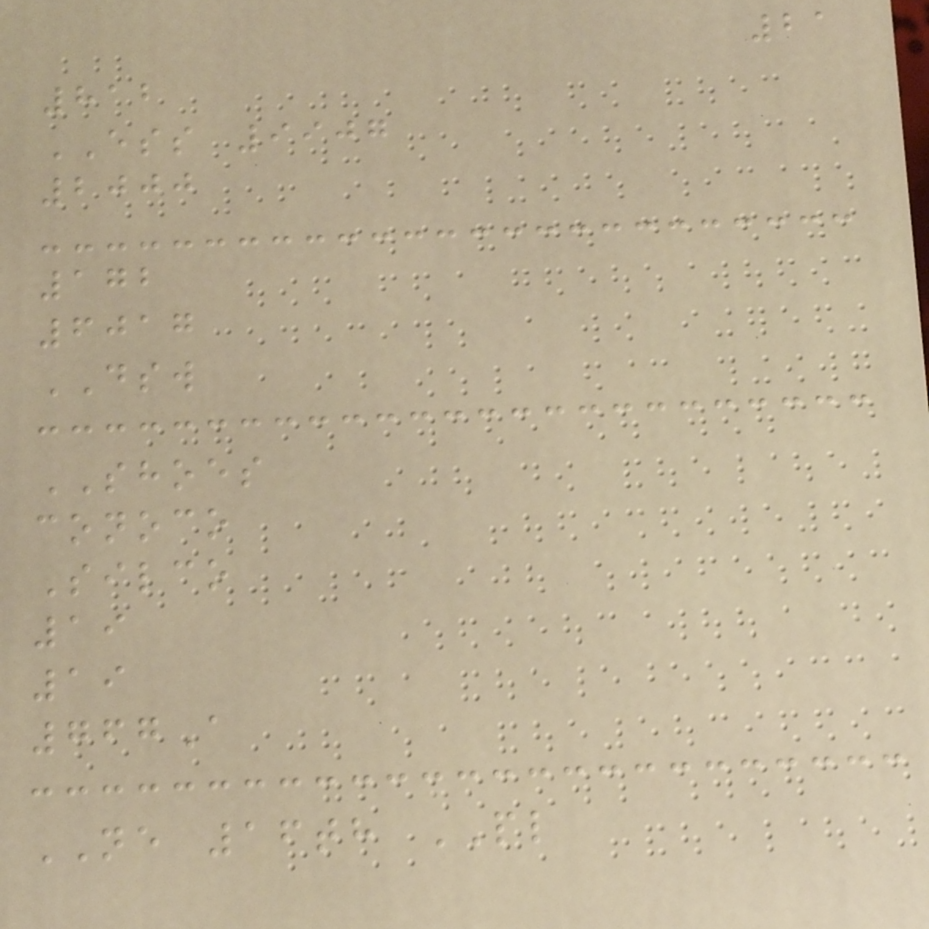21
812
ESS 9907
2000
172
6017
DSW
SHOES
conoco
Silco
19
19
767A
NE 16th PL
